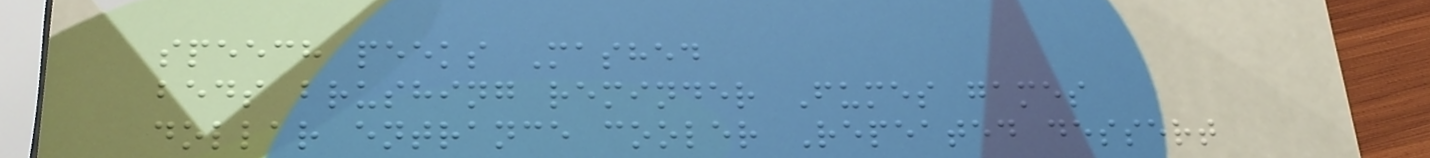speech peeks Mashed
beds brushing reminder Fumes games
dollar entrance cooler Repeated dessert
